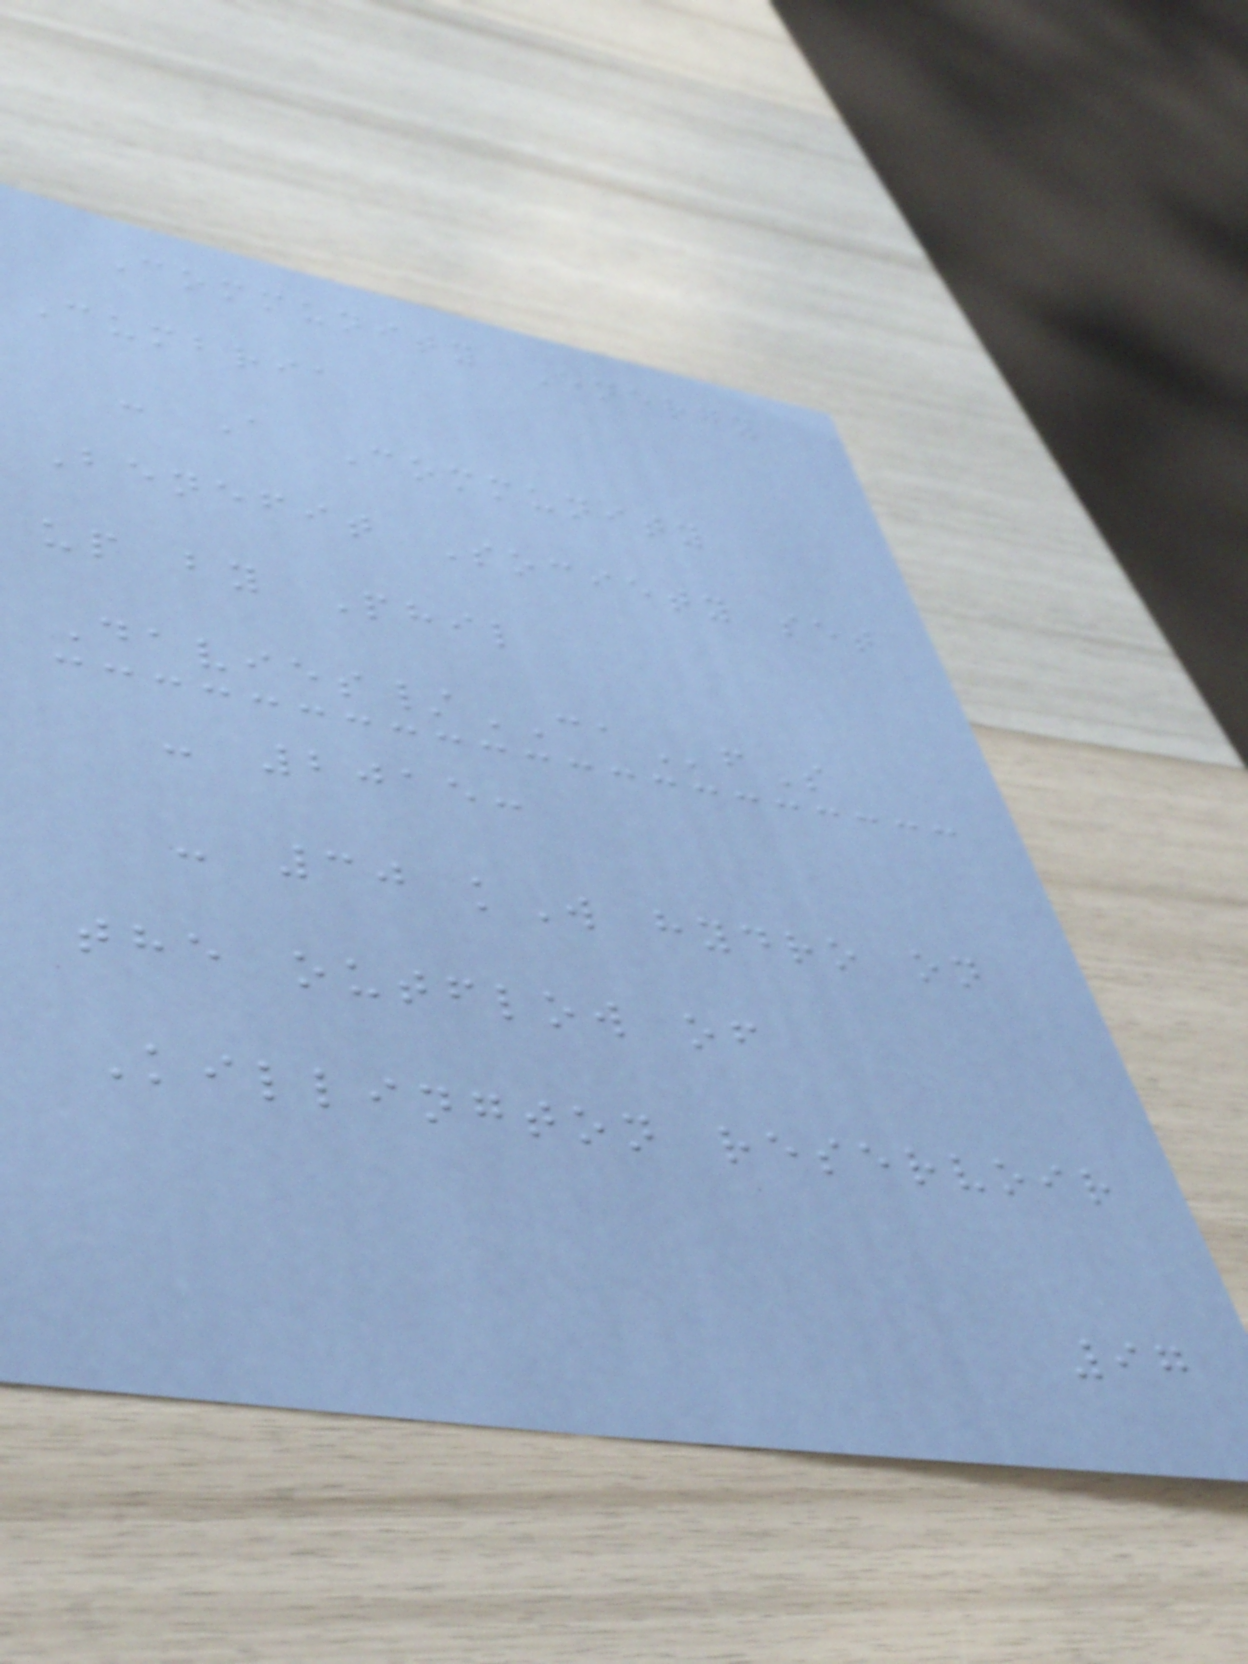Community Energy
Cumbria
- A Community
Benefit Society set
up by Phil
Davies/CAfS
- 2015:
- 30 kW hydro on
the outflow of
Killington reservoir
97
